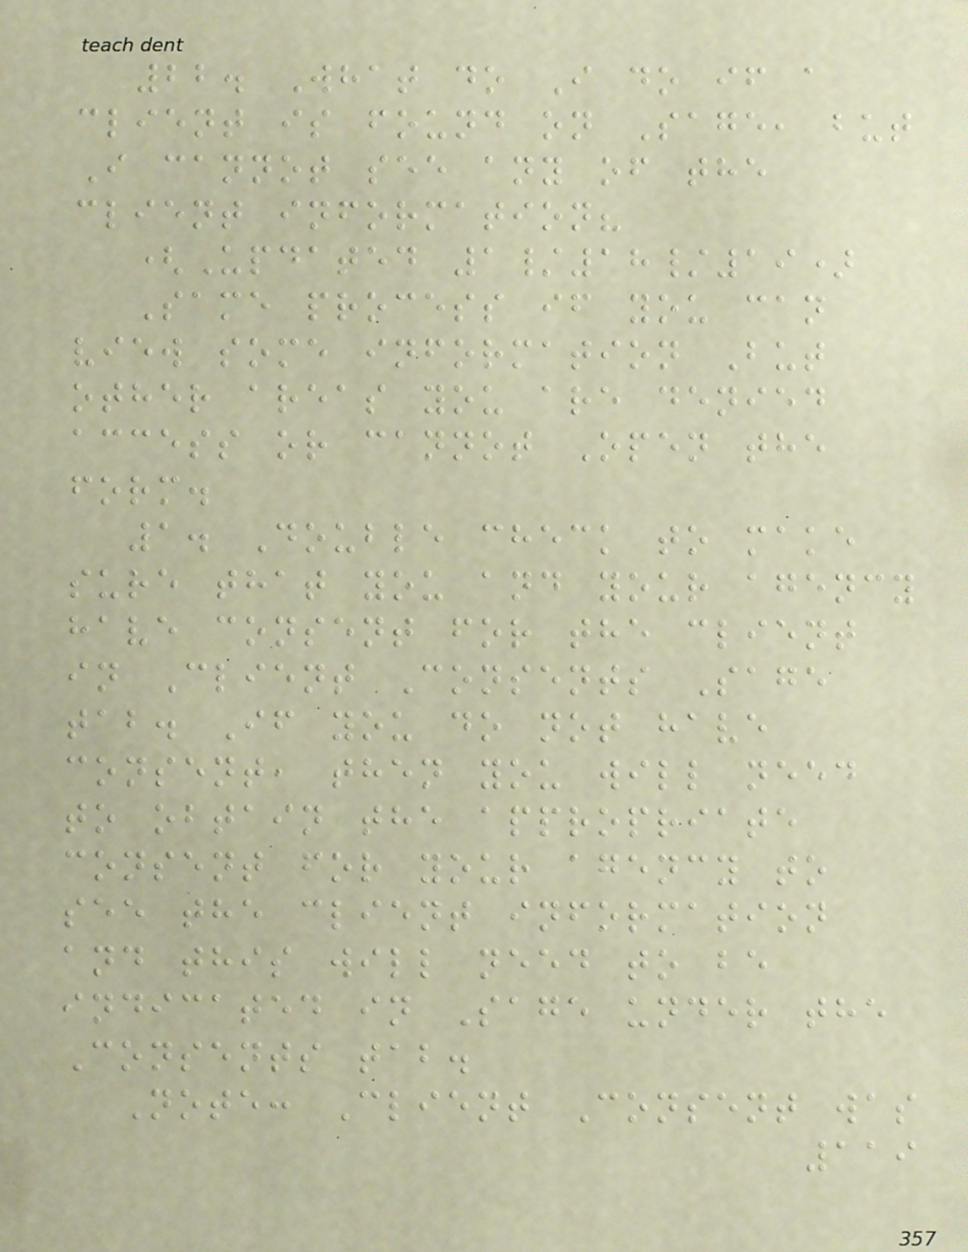22. What do I do if a
client is found on Sage, but
I cannot see any of the
client information?
(Updated 1/18/19)
Same process if you can
view some information But
other areas you are denied
access or cannot Open the
form.
1. Double check to make
sure that you and your agency
have consent for the client
in Client Consents Sage
tab. If you do not have
consent, then you will need
to obtain the appropriate
consent for your agency to
see the client information
and this will need to be
indicated in Sage under the
Consents tab.
Note: Client Consent was
119
